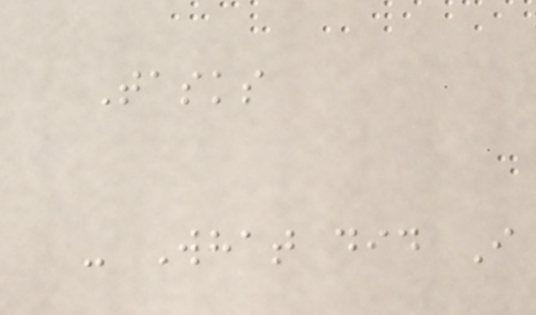Tasks
- What did I
